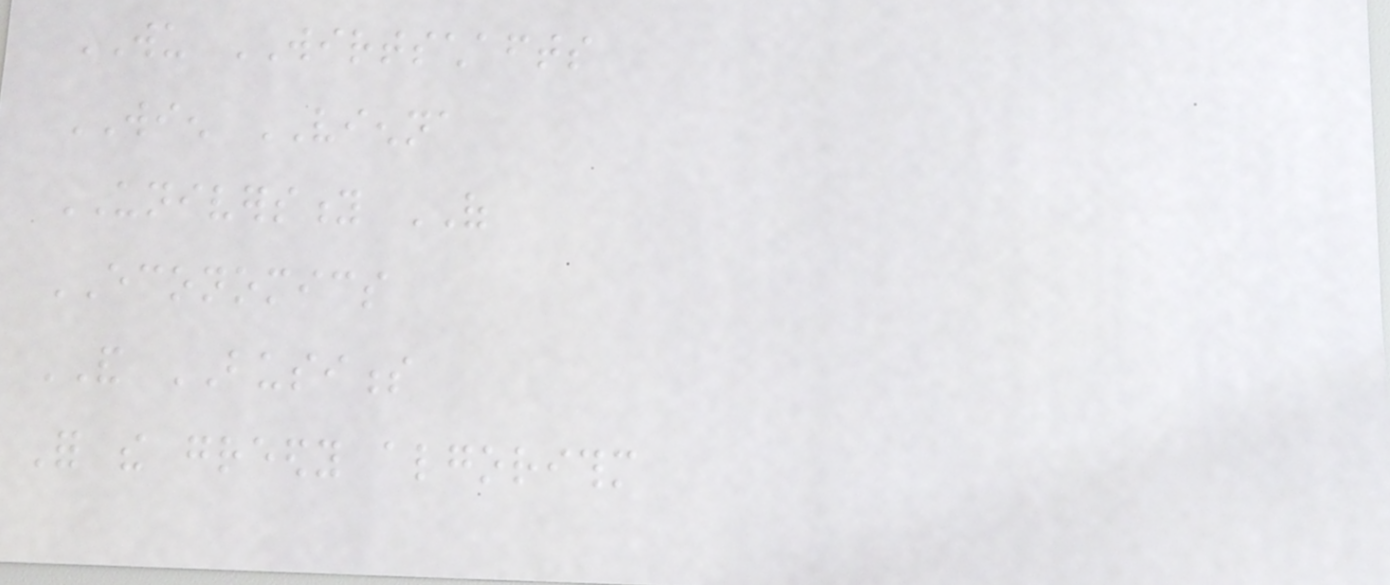WU WIRTSCHAFTS
WIEN VIENNA
UNIVERSITY OF
ECONOMICS
AND BUSINESS
For the greedy algorithm
